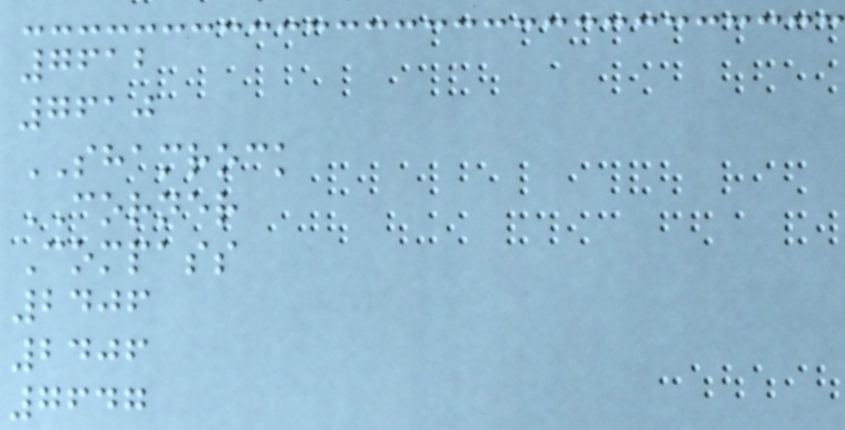7612
7610
SHAMROCK
CORNER
Compass
2406
2406
7647
